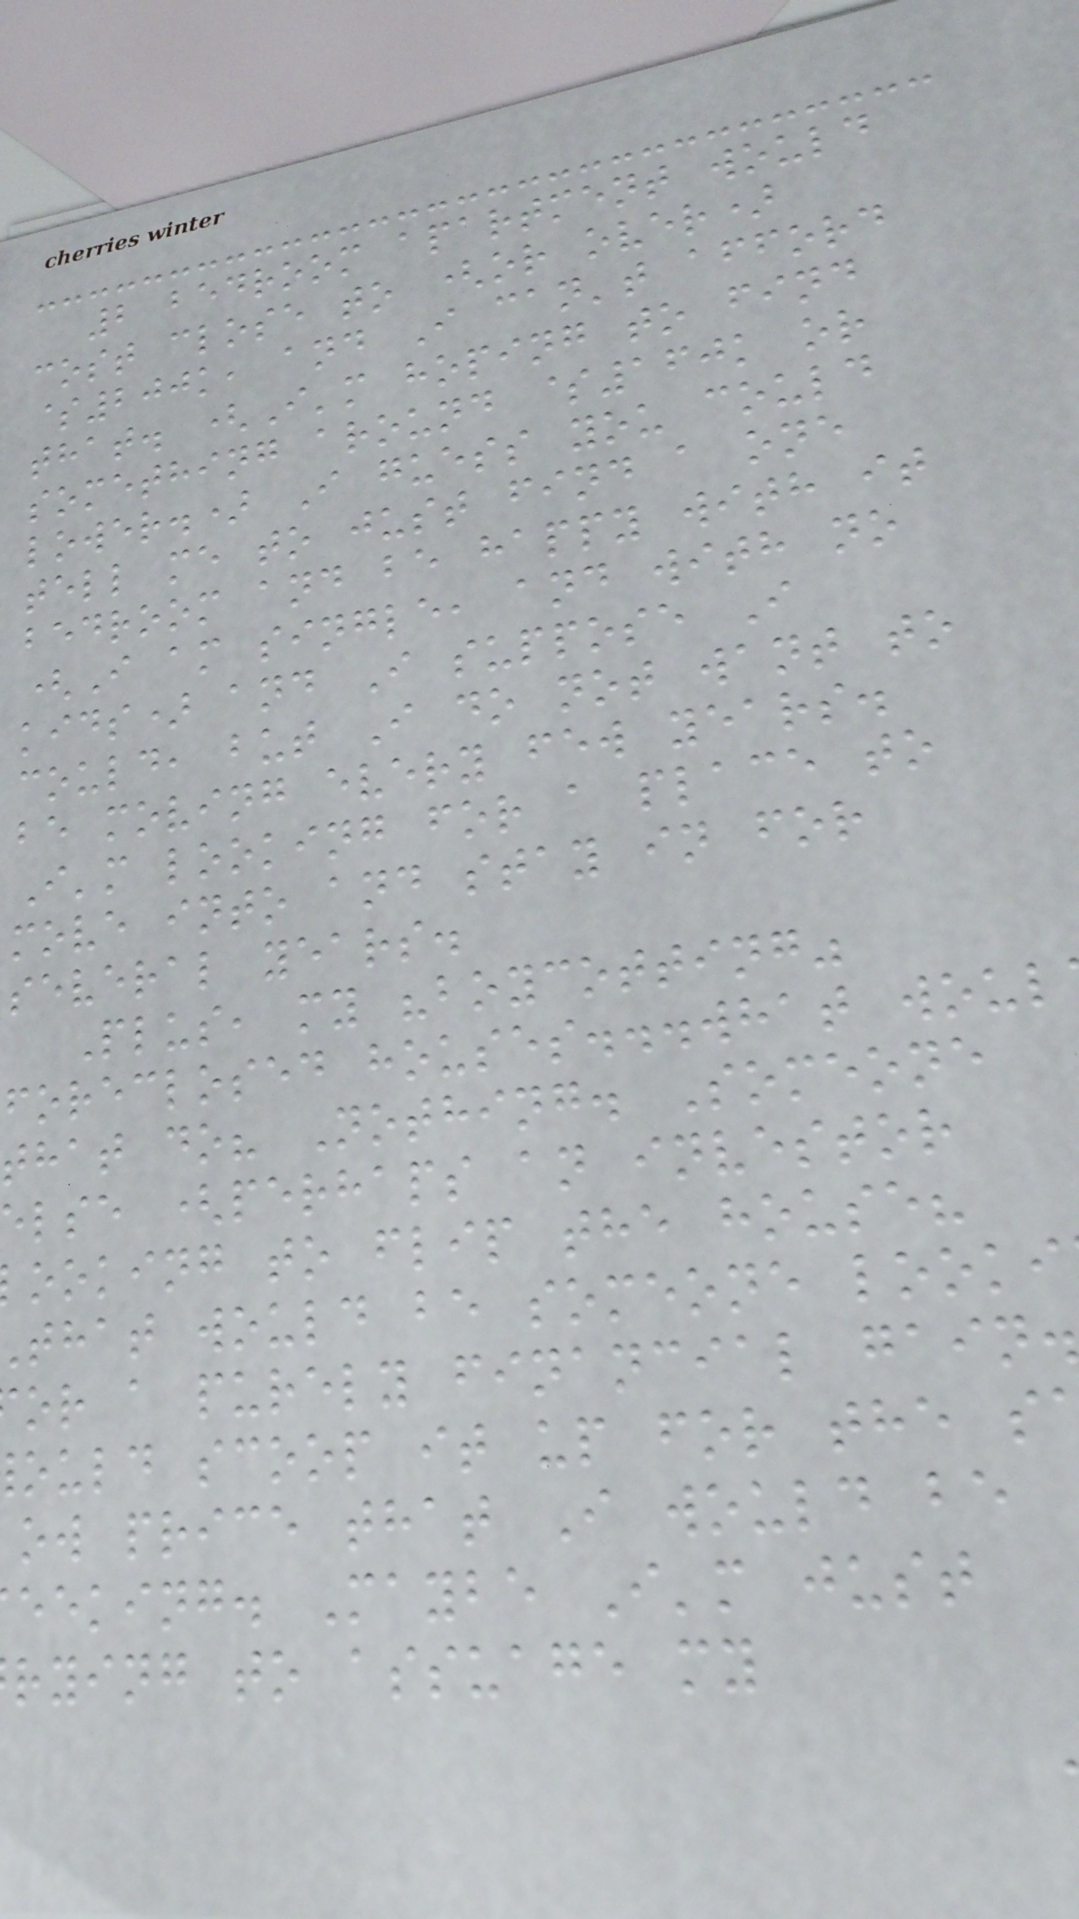2 bedroom apartment would
cost close to (or over)
$200k, and I can't afford
that. (I'm hoping to find
something around $160k or
lower.) I guess you could
tell me to just find a one
bedroom and be happy with it
(I am single, and with no
kids) and I suppose I
could, but I do not want to
be moving every few years.
I'm looking for a place to
move into and stay in for
several years.
Plus, my "boycotting"
foreclosed houses...what woul
that do? Nothing. Someone
lse (perhaps an investor
ooking to flip the house?
that would be someone looki
or a purely financial gain
ould scoop it up for the s
ow price that I would be
eeking. Maybe I'm just
rying to assuage my
